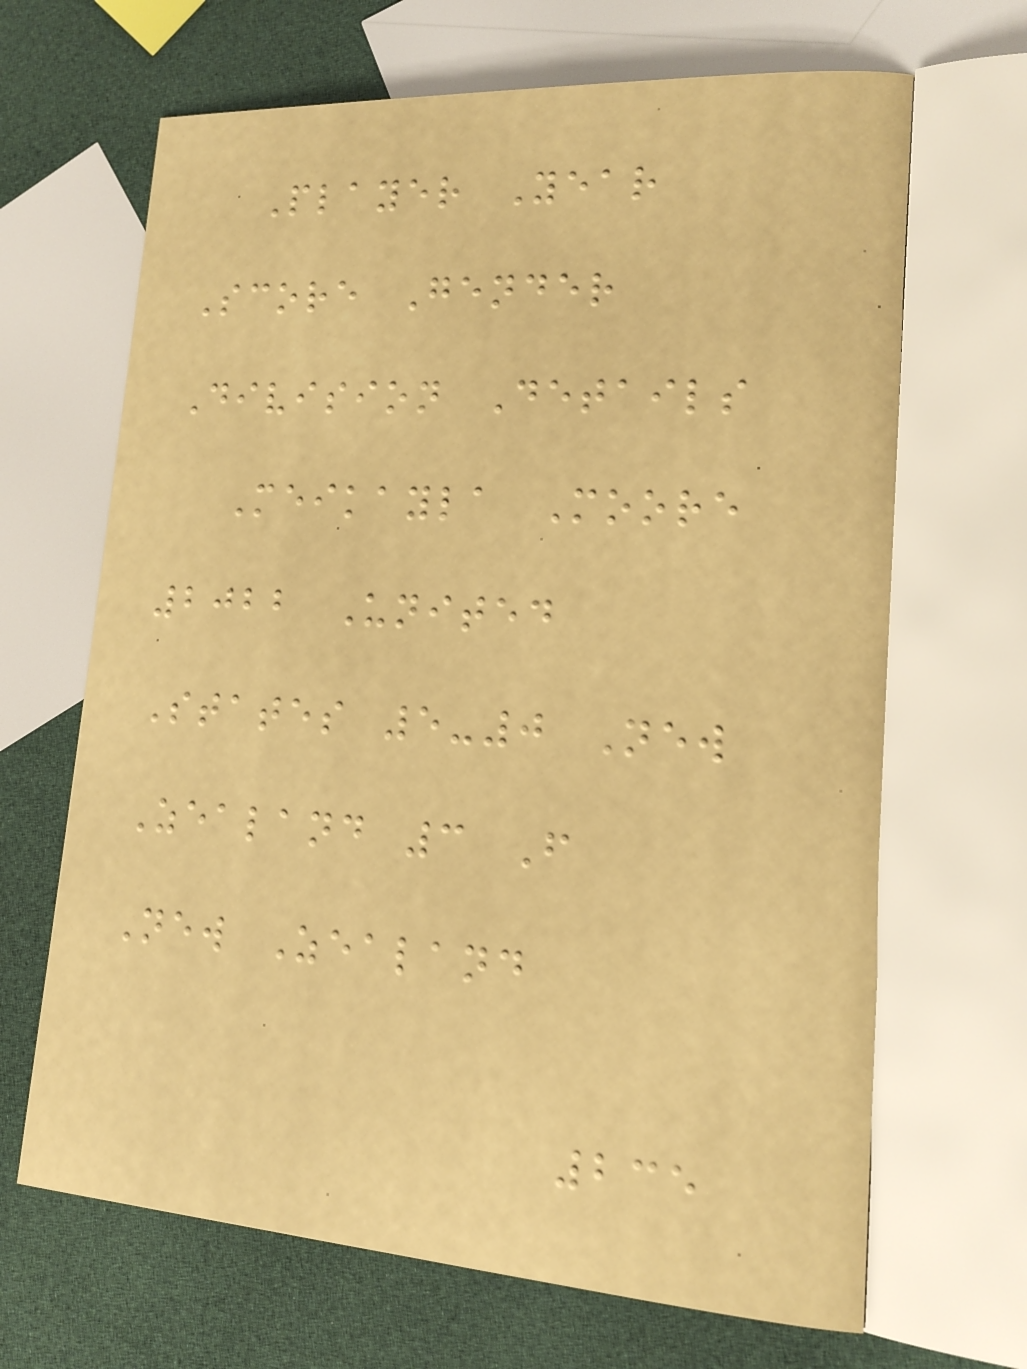Player Year
Score Gender
Division Details
Meikayla Moore
2022 United
States 5-0 New
Zealand 3 F
New Zealand
235
